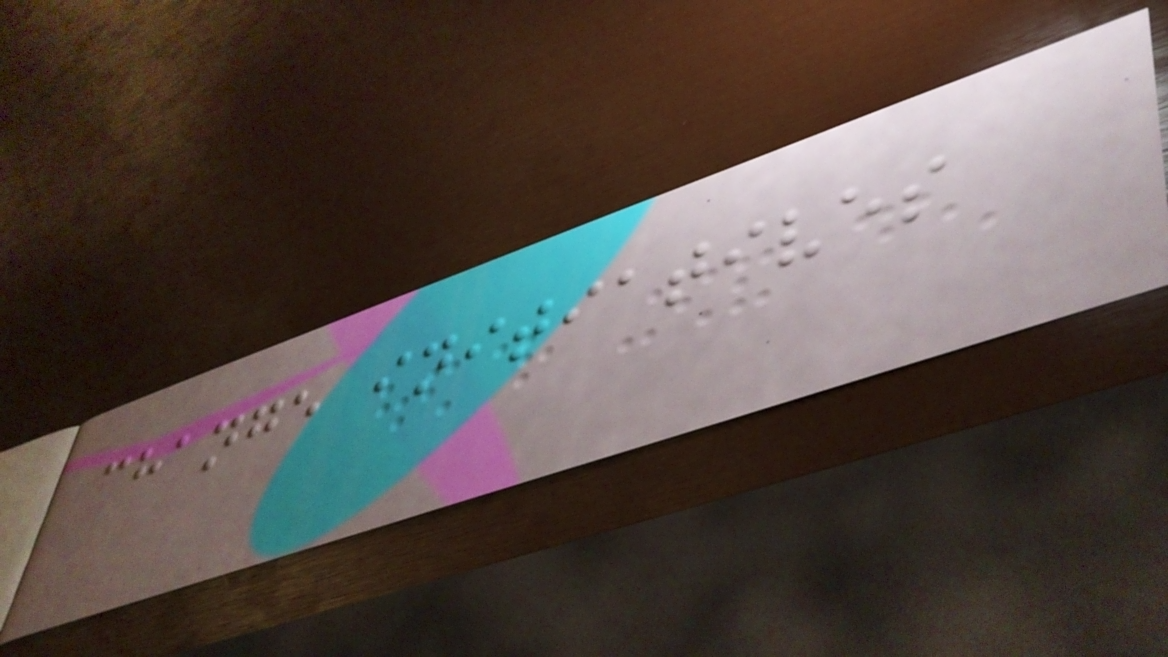change initiatives
